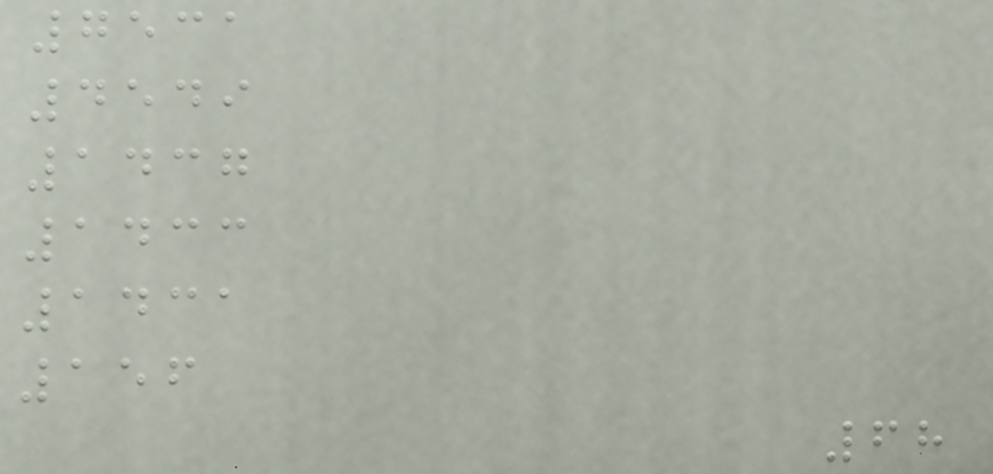7531
4549
1437
1433
1431
156
68
